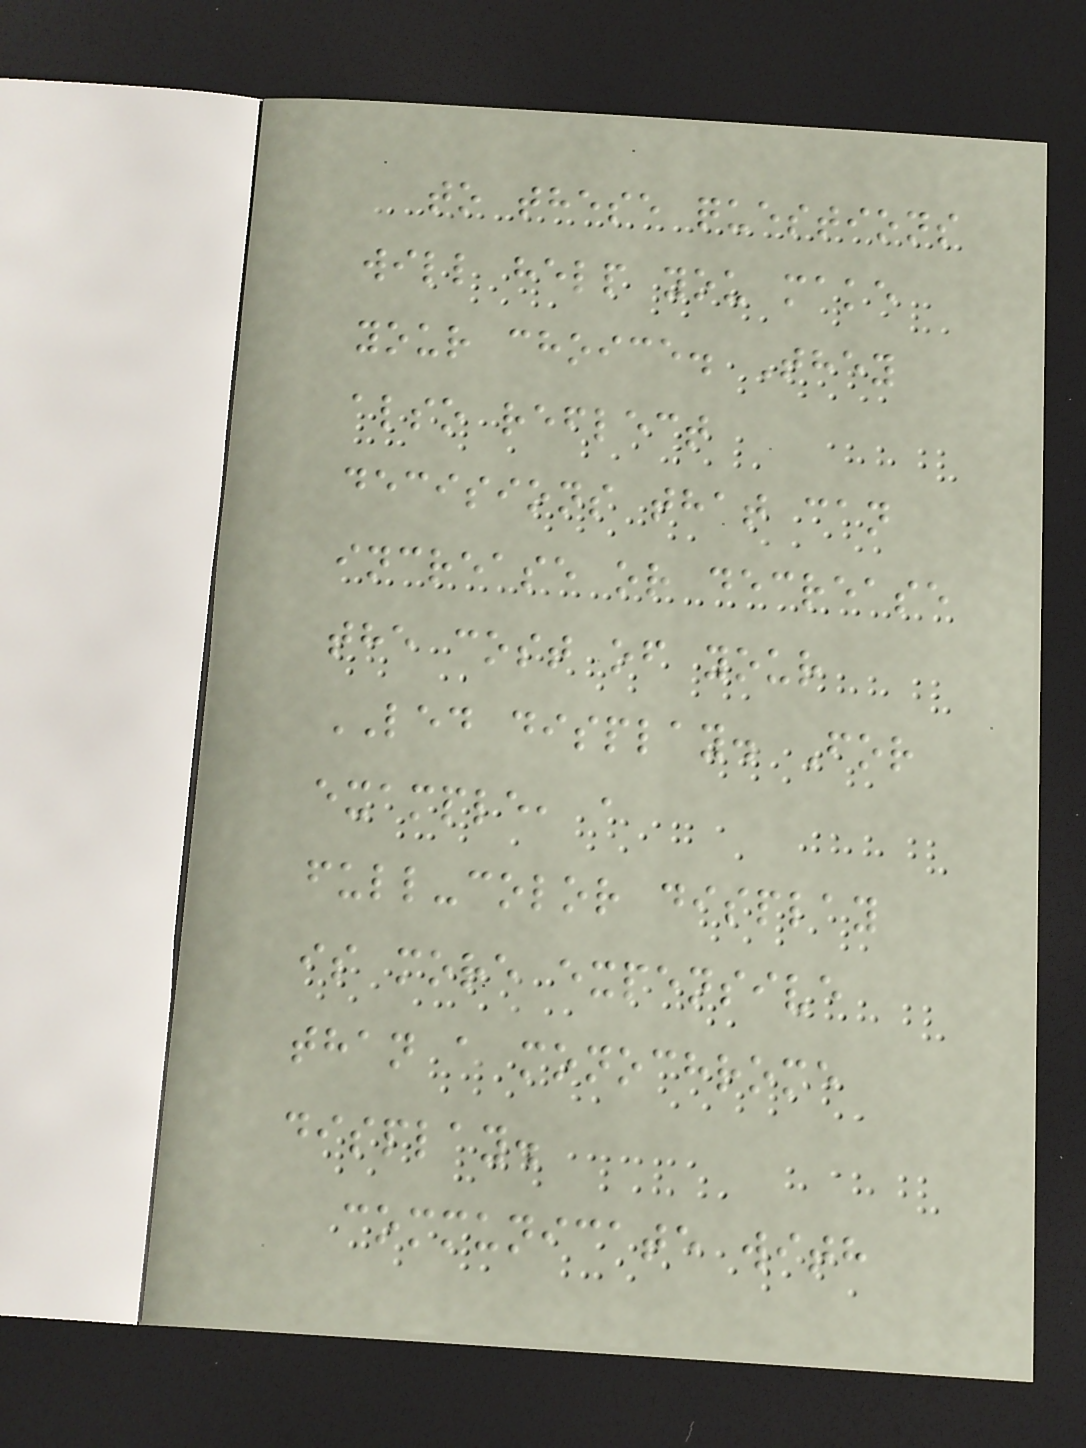to these questions
will help you make
your choice. They
also reflect
decisions that can
increase or decrease
the cost of your
LED display. For
example, a
full-color display
is more expensive
than a monochrome
display.
communicate with
